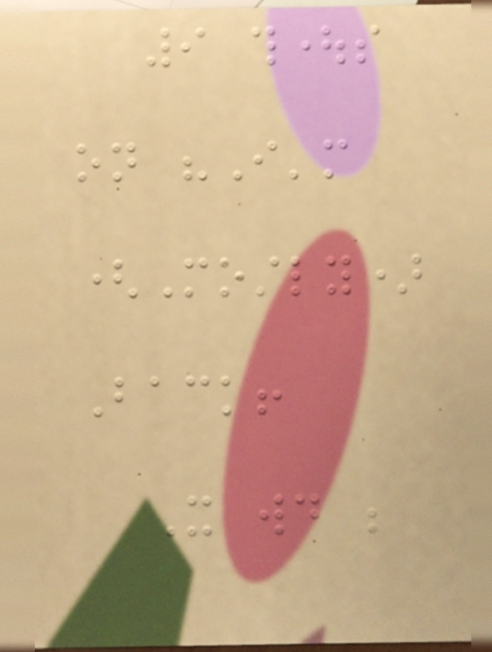9 thoughts
on "I'm
(Mostly)
Back!
It would be
